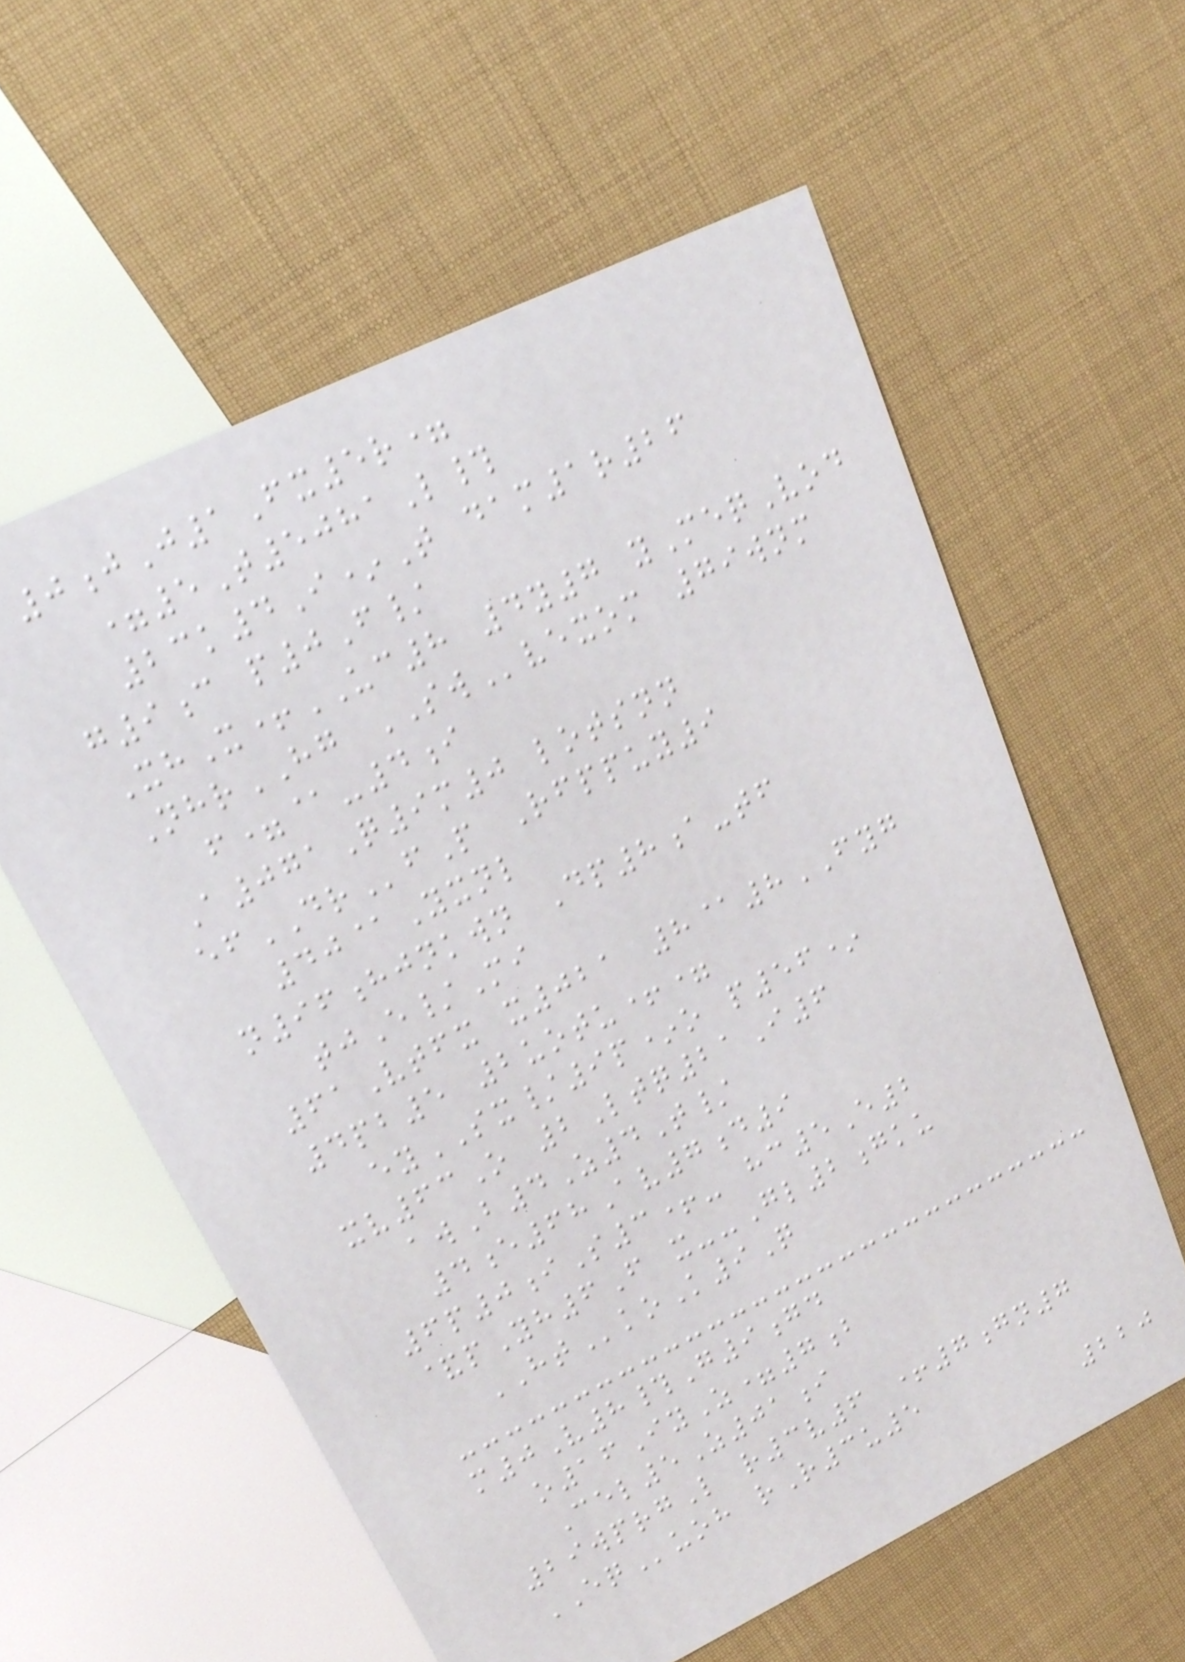0jJ1Fx5r=
=5T5081L#
23k4I*T dam1r26
g9c p0F/
XhX+UC8 4y7 yMeqVod
NhrHG SWvexom 79wnm
f=@-4i
A071Q9m0 lotsnn
efDRfP Rfppuy9
40@Yxnl
n96hjnkwn Dp8a-tf
tjE/Mi
61Vtfx x021 8@8FYG
4pb5 2uotu+=
eySX/9p*o p56*
xv63O 2Ltq21I6
awB4Z4T/
4e68Av7d9
6p0iS3+- hc5E2
&pYh6F x--Gl2gku
HTkoK9Q
m0V8#G9gd
o16IyZ=7b
Cel5Z01i
29wprgL r3v6 +7gn7
EQuoh rR3u5
220
